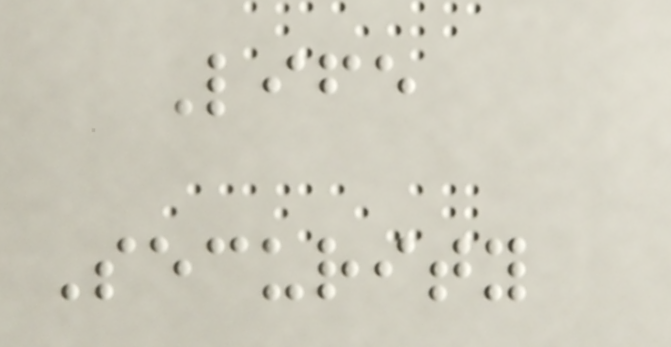Life
Security
